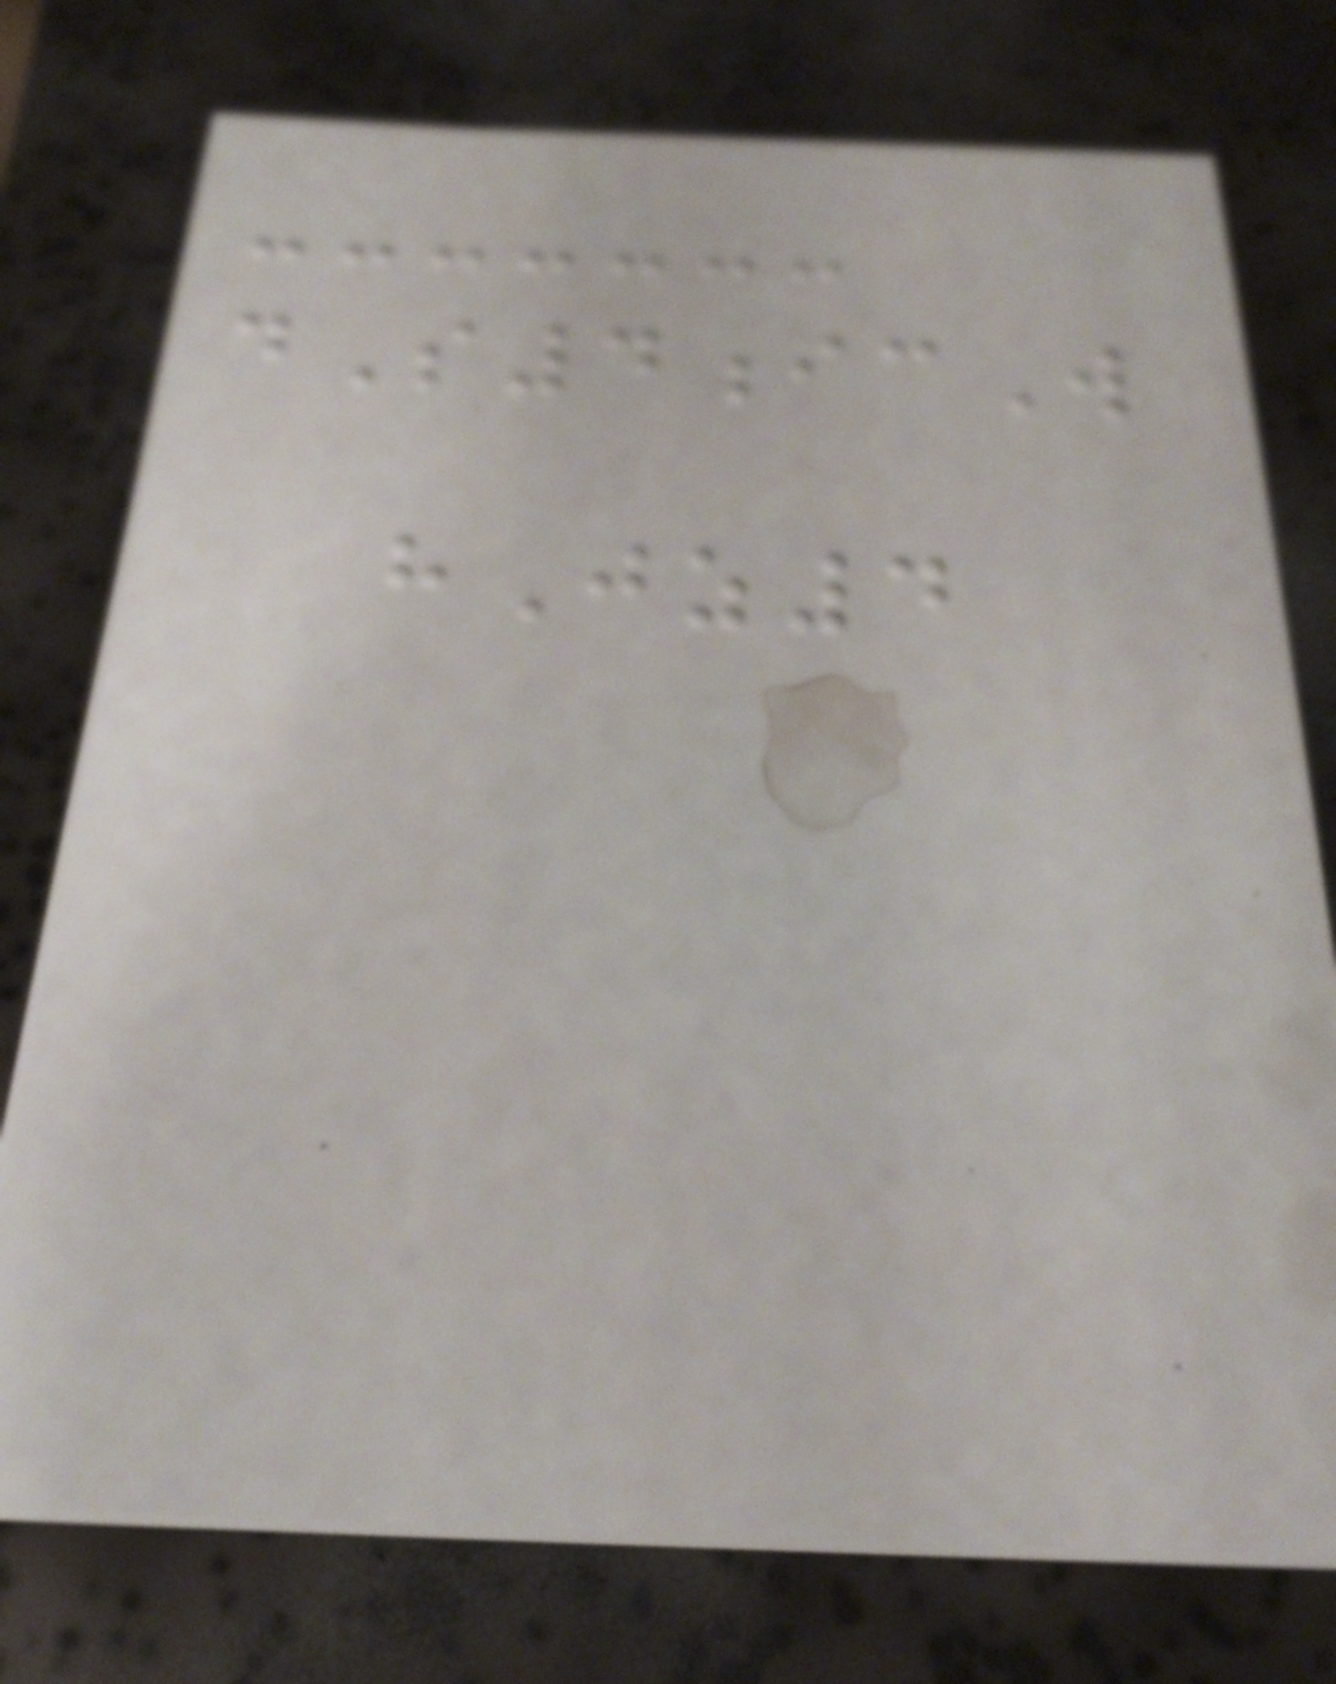dS4icW
hJz4
